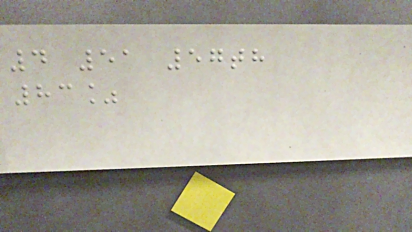4 51 57th
83%
